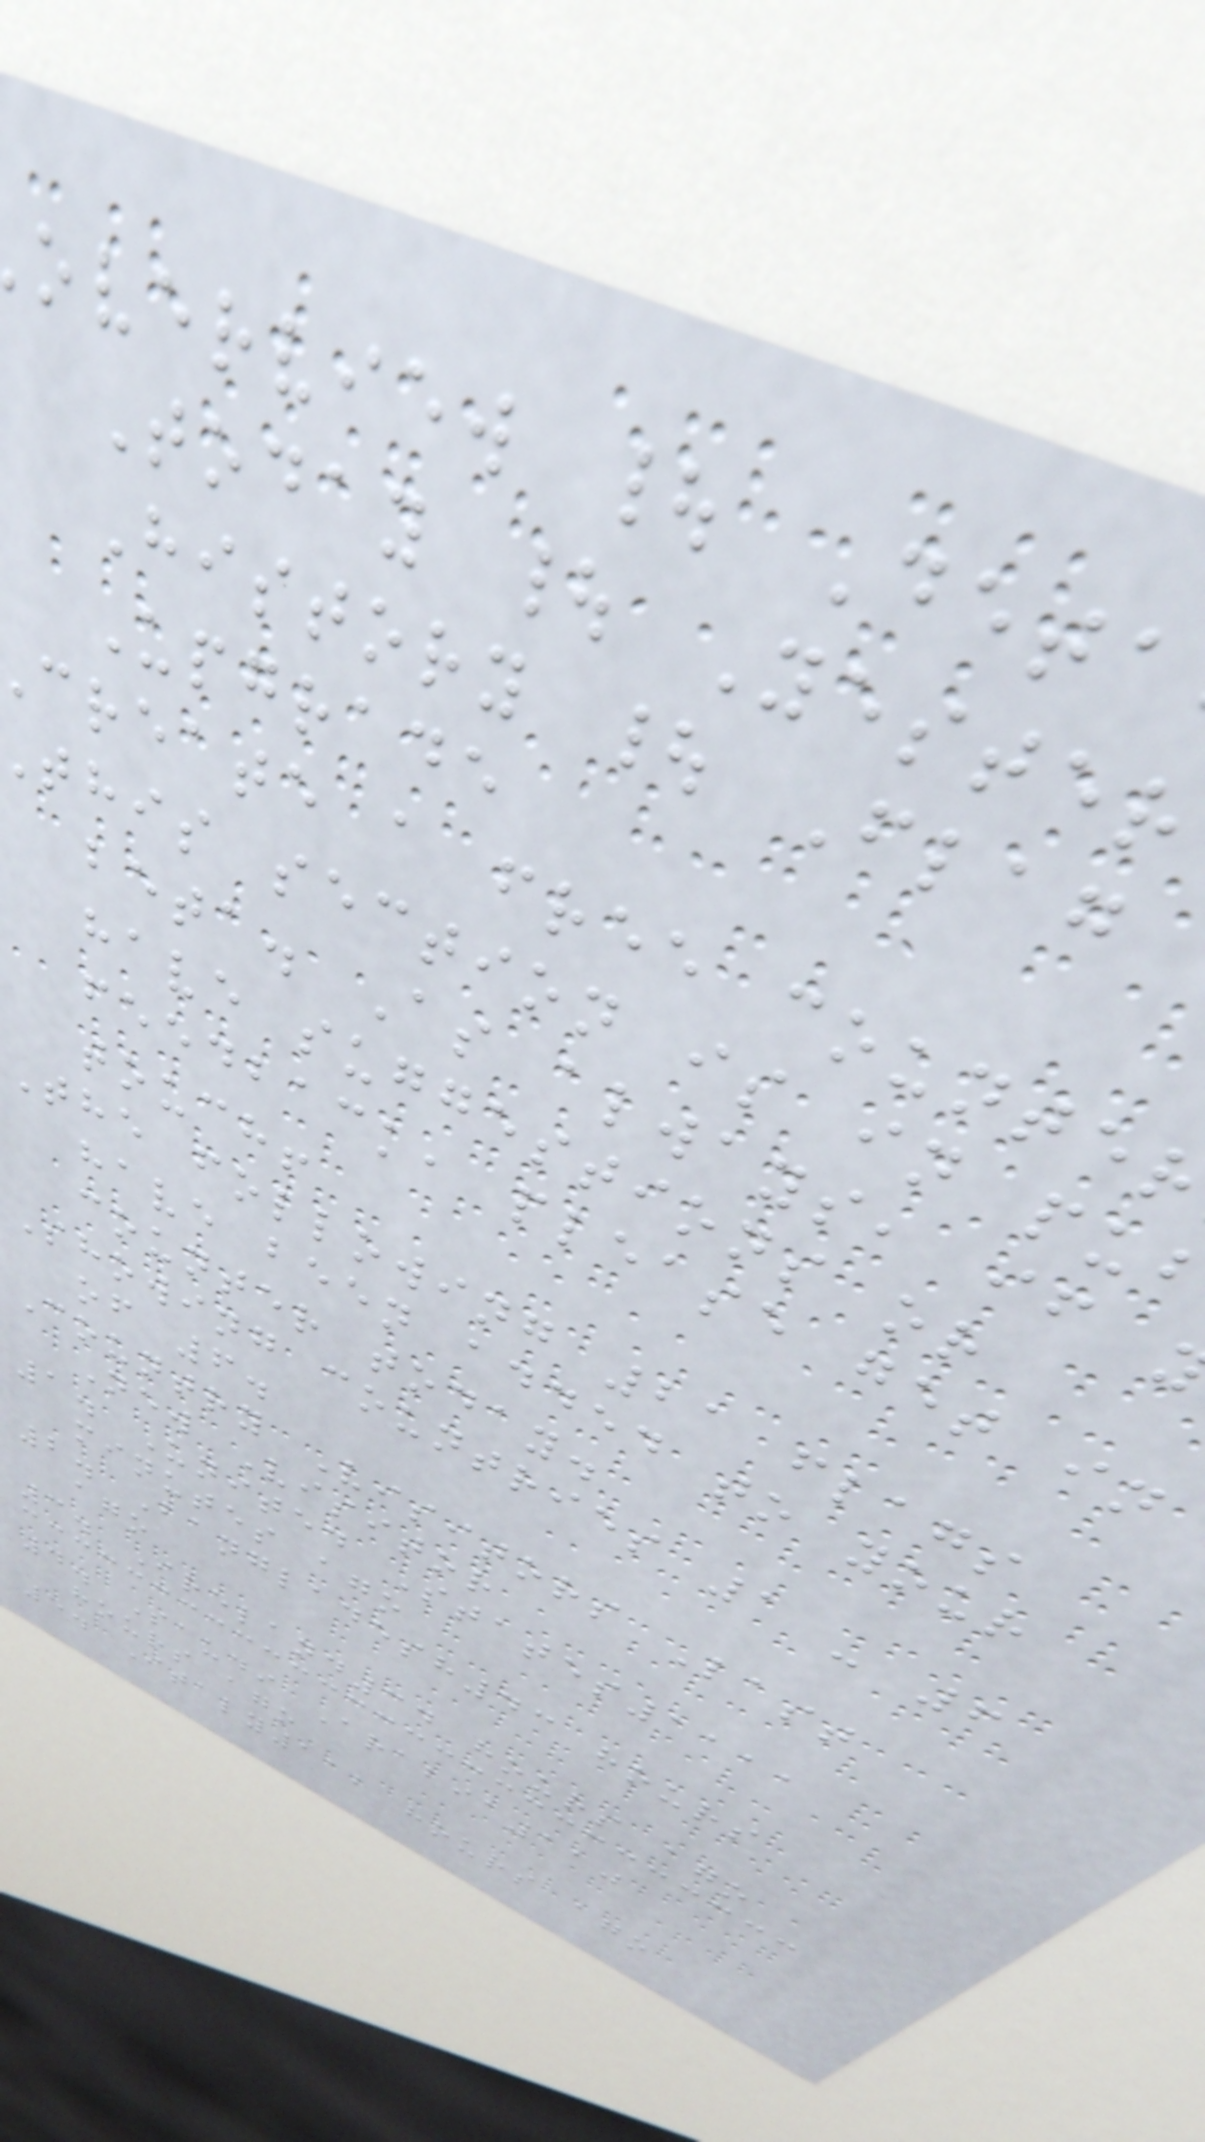overview | Deta
Today | Yester
History | Flag
Upgrade
create a free counte
this section is in pu
beta. As always, if
have suggestions or
feedback, please get in
touch!
The following 21 flags
have been added to your
counter today.
Showing countries 1 - 6
of 6.
Country Visitors Last
New Visitor
1. United States1111
minutes ago
2. Bangladesh43 hours
ago
3. Ireland34 hours ago
4. Saudi Arabia110
hours ago
5. Italy112 hours ago
